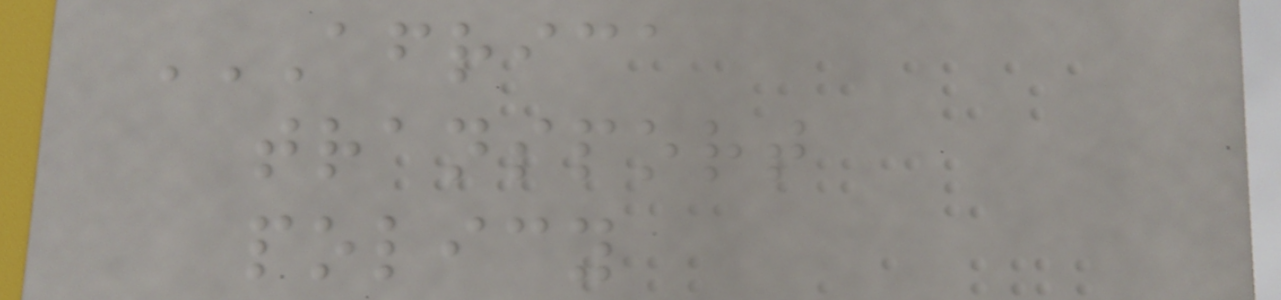AFRICA
TRANSPORT
POLICY
